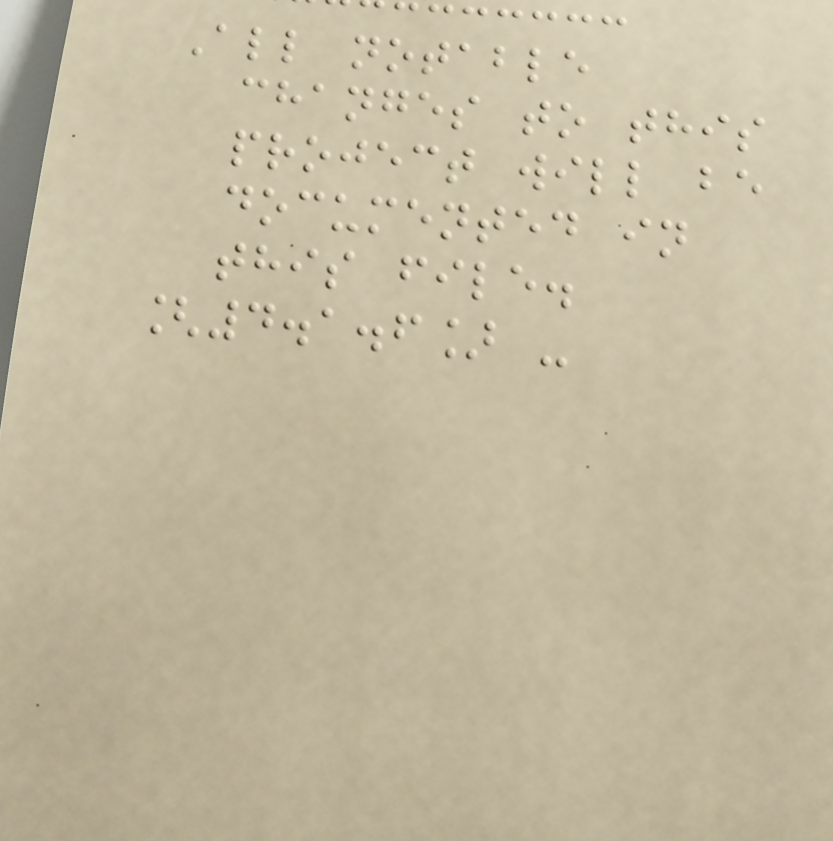All notable
changes to this
project will be
documented in
this file.
[4.1.6] -
